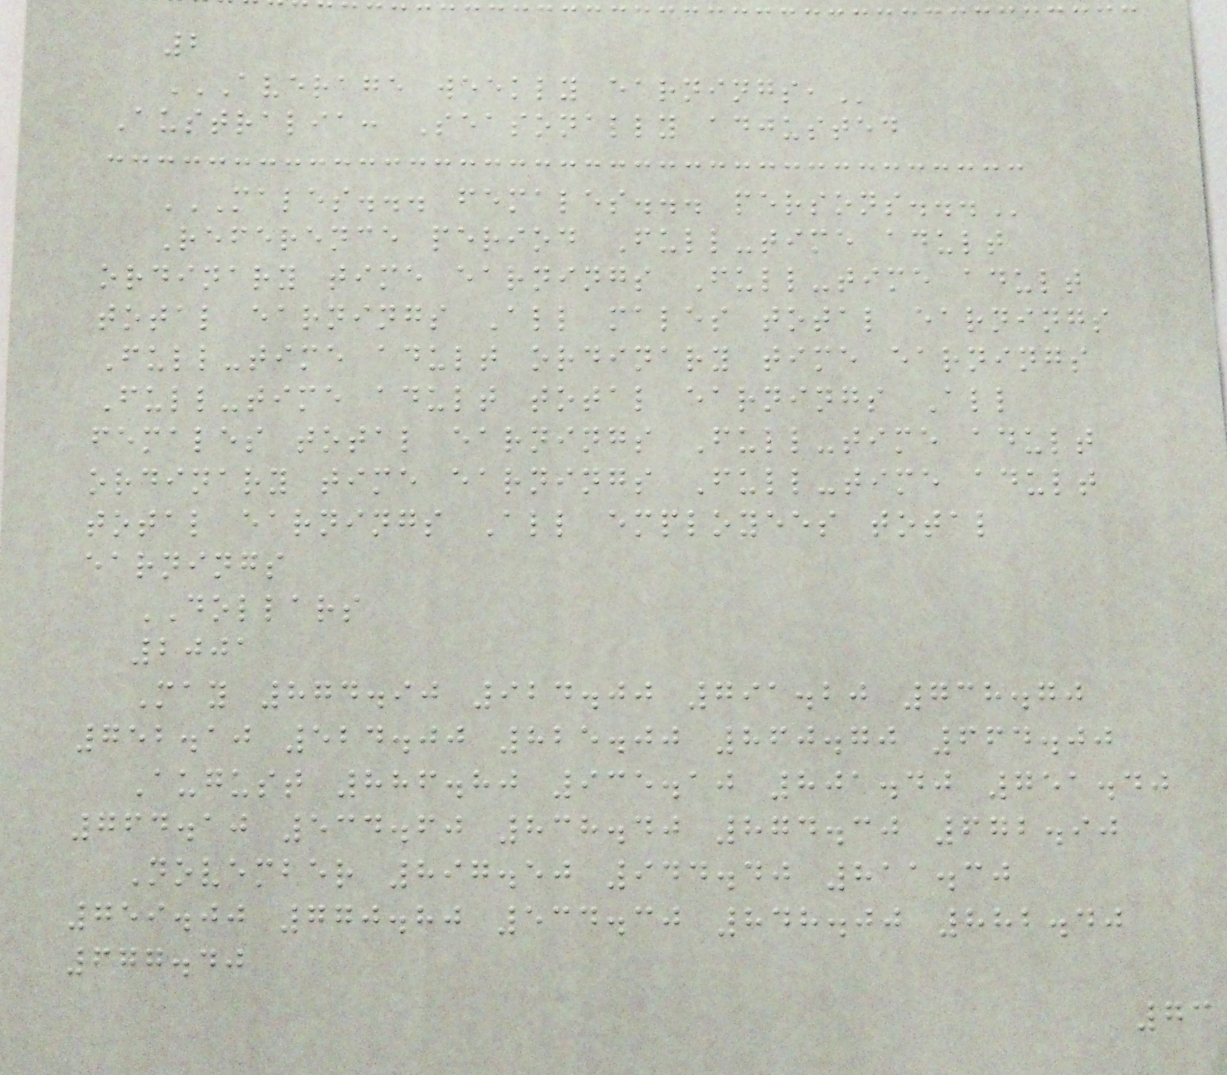2
AVERAGE WEEKLY EARNINGS,
Australia: Seasonally adjusted
MALES... FEMALES... PERSONS...
Reference period Full-time adult
ordinary time earnings Full-time adult
total earnings All males total earnings
Full-time adult ordinary time earnings
Full-time adult total earnings All
females total earnings Full-time adult
ordinary time earnings Full-time adult
total earnings All employees total
earnings
DOLLARS
2001
May 874.90 924.00 791.20 738.70
752.10 524.00 825.00 860.70 664.00
August 886.80 935.10 801.40 751.40
764.10 534.60 838.40 874.30 672.90
November 897.50 944.40 811.30
759.00 770.80 534.30 848.00 882.40
677.40
73
